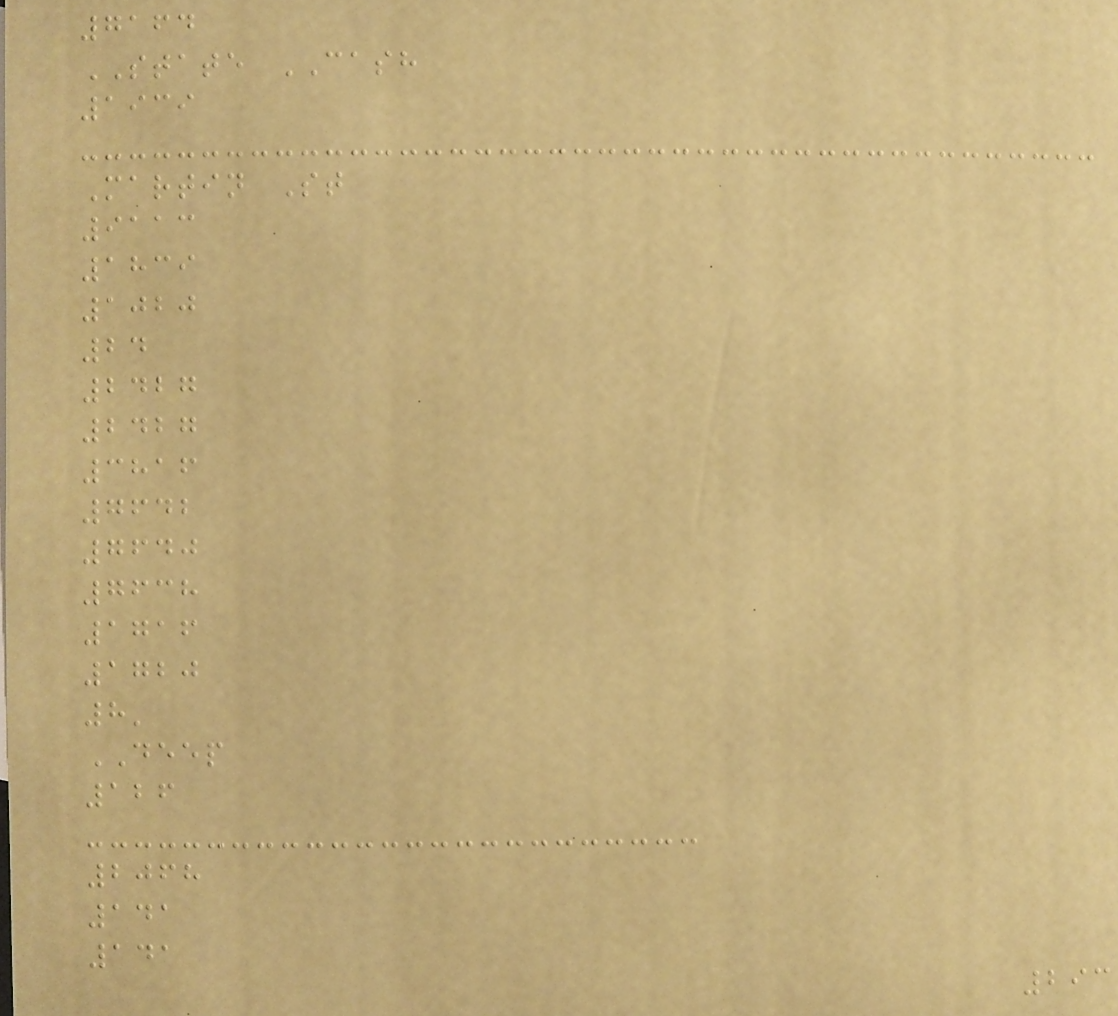7164
STATE CASH
1939
Martin St
9113
1839
1020
24
2427
2427
3816
7642
7640
7638
1716
1720
8'
DEEP
126
2068
141
141
293
